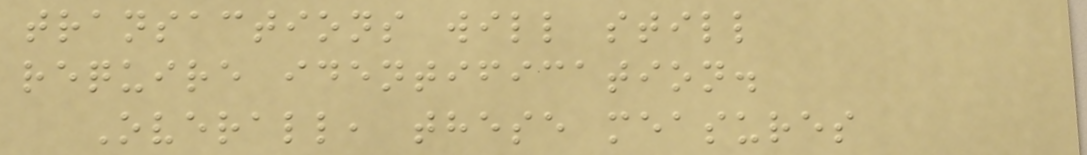transactions will still
require identification.
Overall, these measures
